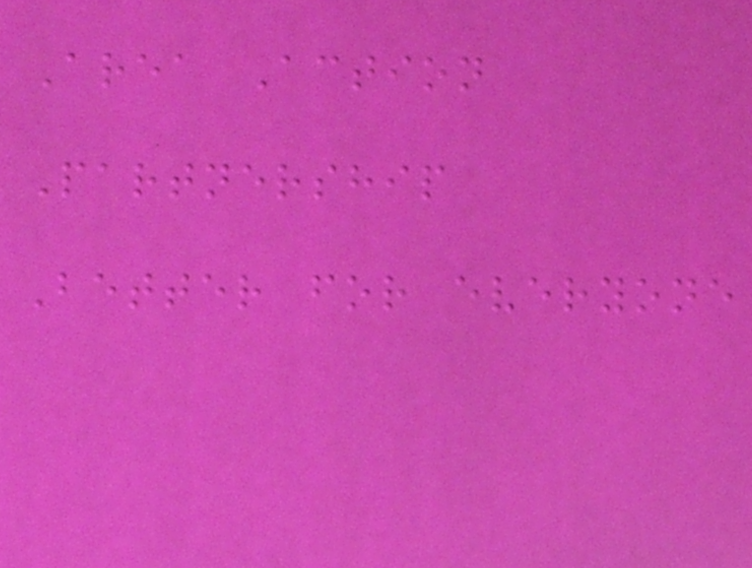Area Action
Partnership
Better for everyone
